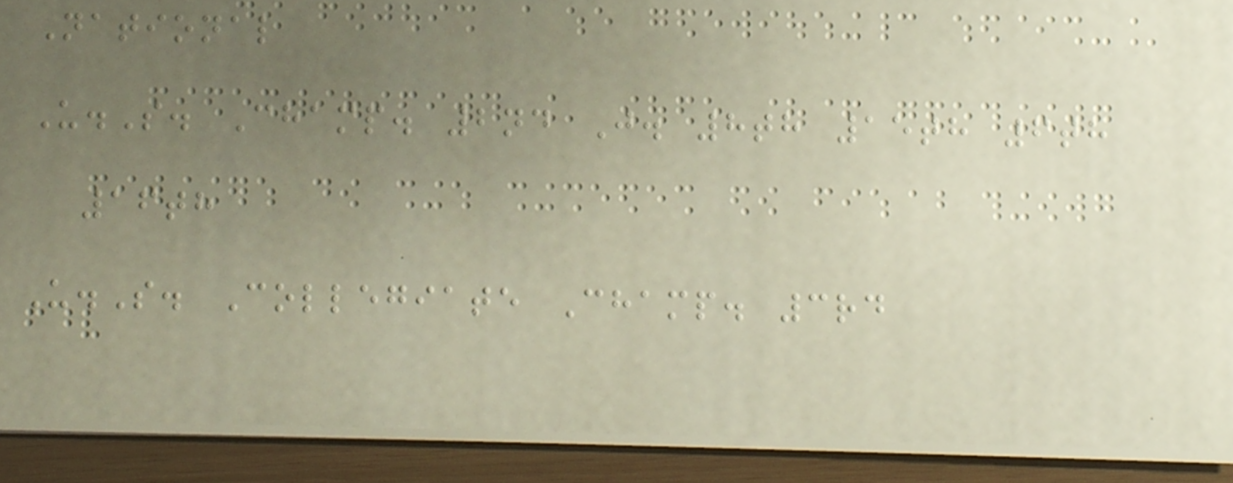National
U.S. Champ. 2nd J. 8th 15th 6th
16th
U.S. Collegiate Champ. 3rd
